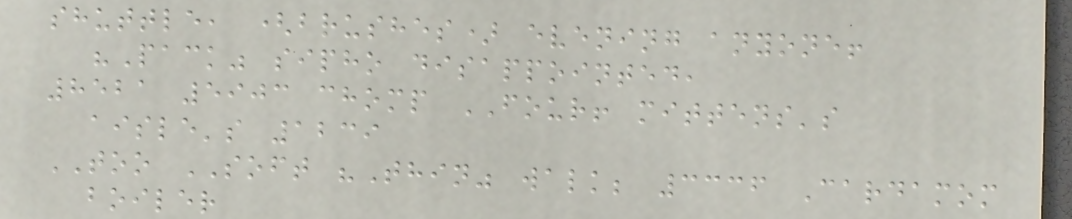shuttle, (brushes) evening anyone!
"Pack" sipho disappointed,
8521 5903 chomp FOUR! mittens's
aisle's 1239
TOO SOFT "Thin" walk; 3336 Cardamom
boiler
